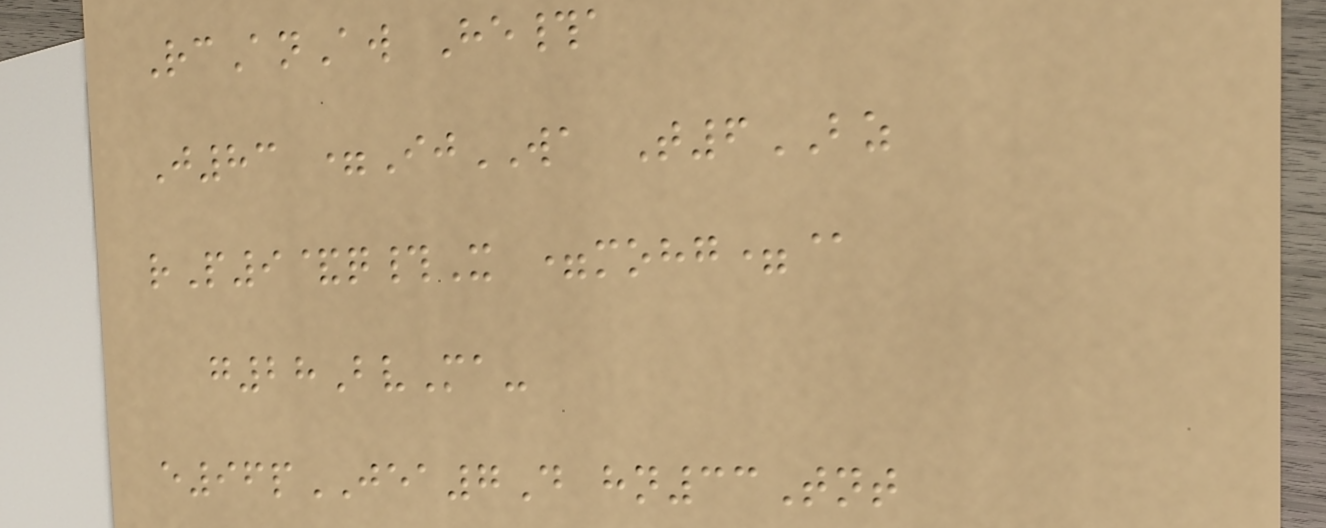RcAnAw He#a
J83 =IjWA T6BZ
rP9&q#X =mohg=@
g28BvMa-
e96pJEA7D hn33Tnt
